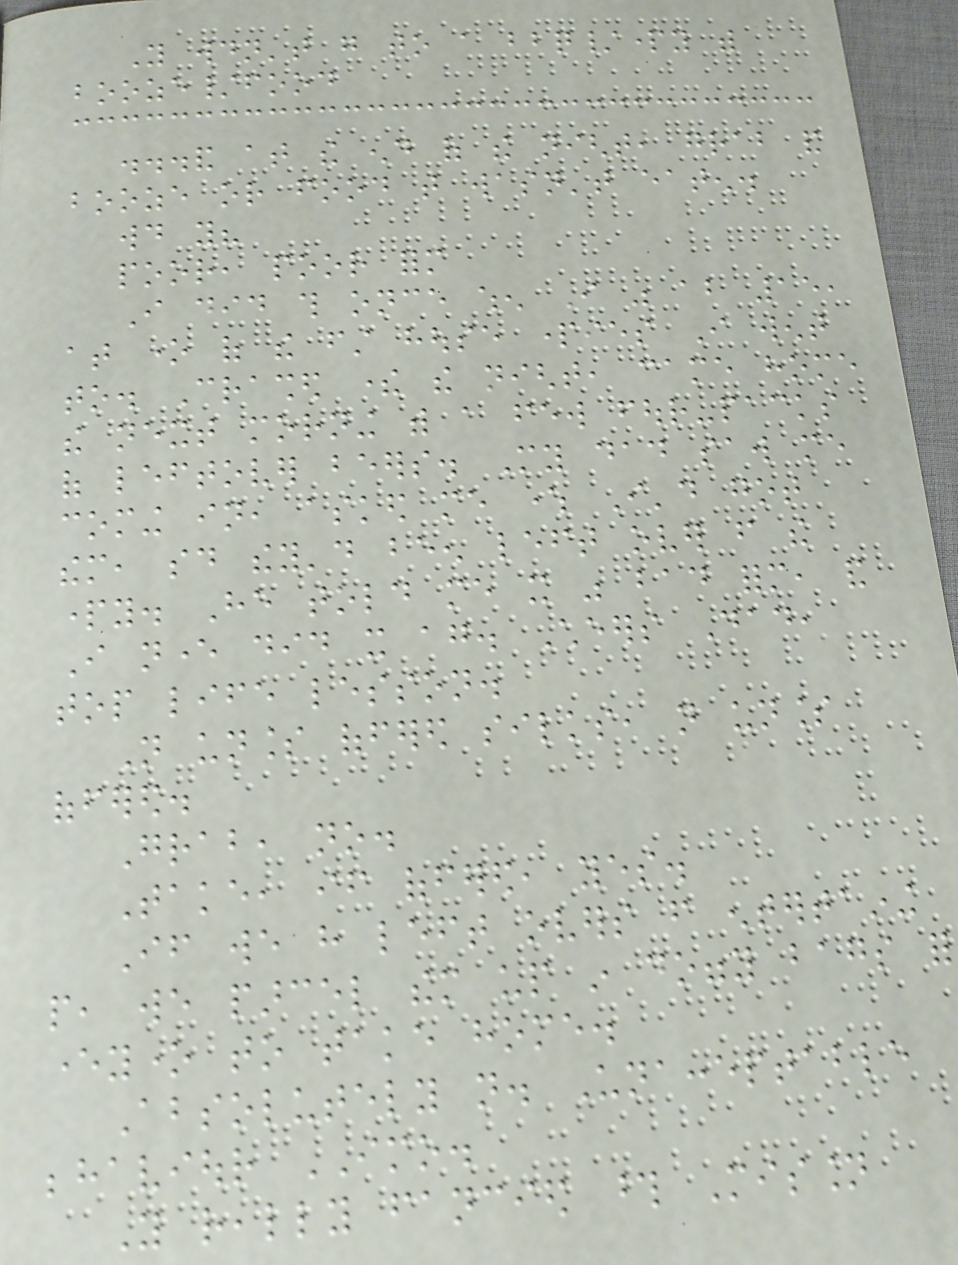You wouldn't go to a bbq/party with
booze/food
...and at the end of the night, grab and
booze or food that wasn't eaten.
would you?
poor, poor form
I did this once when I was about 15,
at one of the first house parties I went
to. Crashed there the night, came home
the next morning with a few four-packs
of leftover beers. My dad saw me
coming in, asked me where I'd got
them, said they'd been left over from the
party. He told me it was bad form, and
I never did it again. Cheers Dad,
top life lesson.
Not unless offered silks, not unless
offered.
Grab, no.
Take, if offered, yes.
If we have left overs from entertaining
people, we parcel them up in doggy bags for
everyone to take home.
Absolutely not. Unacceptable
behaviour IMO.
You really fancied those Mission
